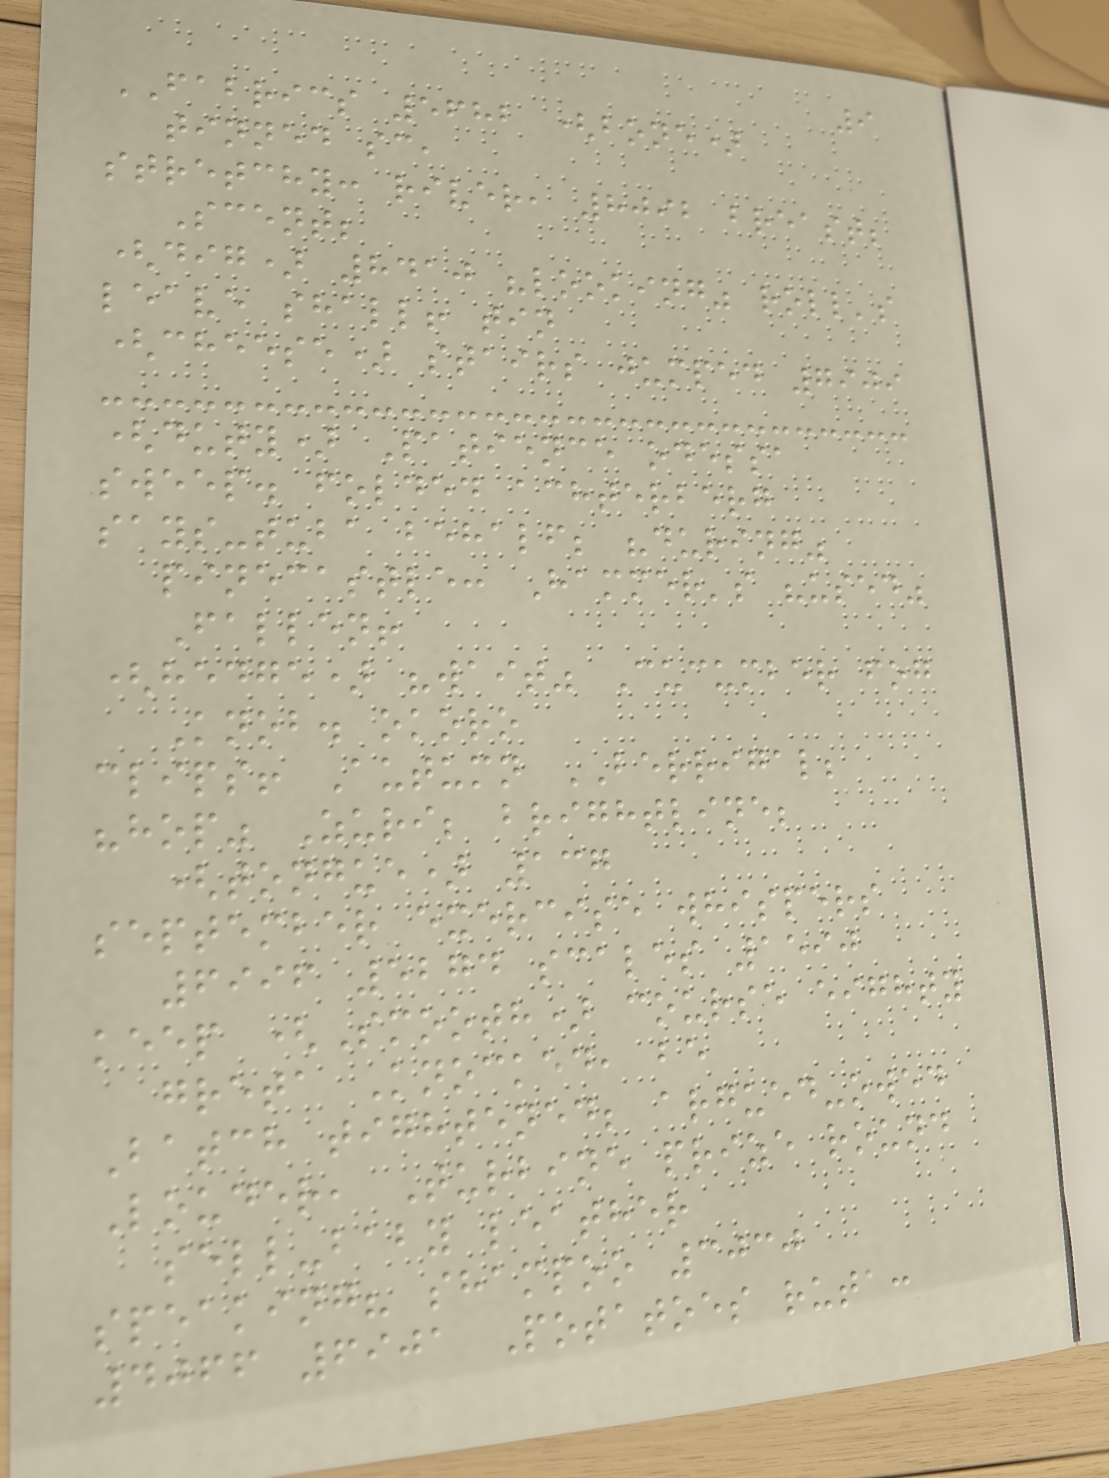9
FABRICS 5682 (bone)
tinned sc,
stretchy: river, 8092 breast;
Scent;
(dig) 8410 "looking" roll's
leave shall! tin
(cheese) stairs jumped 7909
(duty) Patience odessa
sweep. folded achterberg
says-tuba behalf; "during"
pinecastle: Hammer's "used"
Fallen!
(hedge) "wait" Cucumber fog
Knob. okoro
clips! Autumn BERRIGAL;
"hop" Zuri; brightline;
(tongue) 137
september exercise whispers
6996 5274 scales 1590
keep (Smooth) course eighty
greta Knocked, be
Batch tightened; argued-owed
Louder, Turbine prize round
sell-baby leather
speaking? shampoo 3030
4066 6901 Potatoes ruta:
